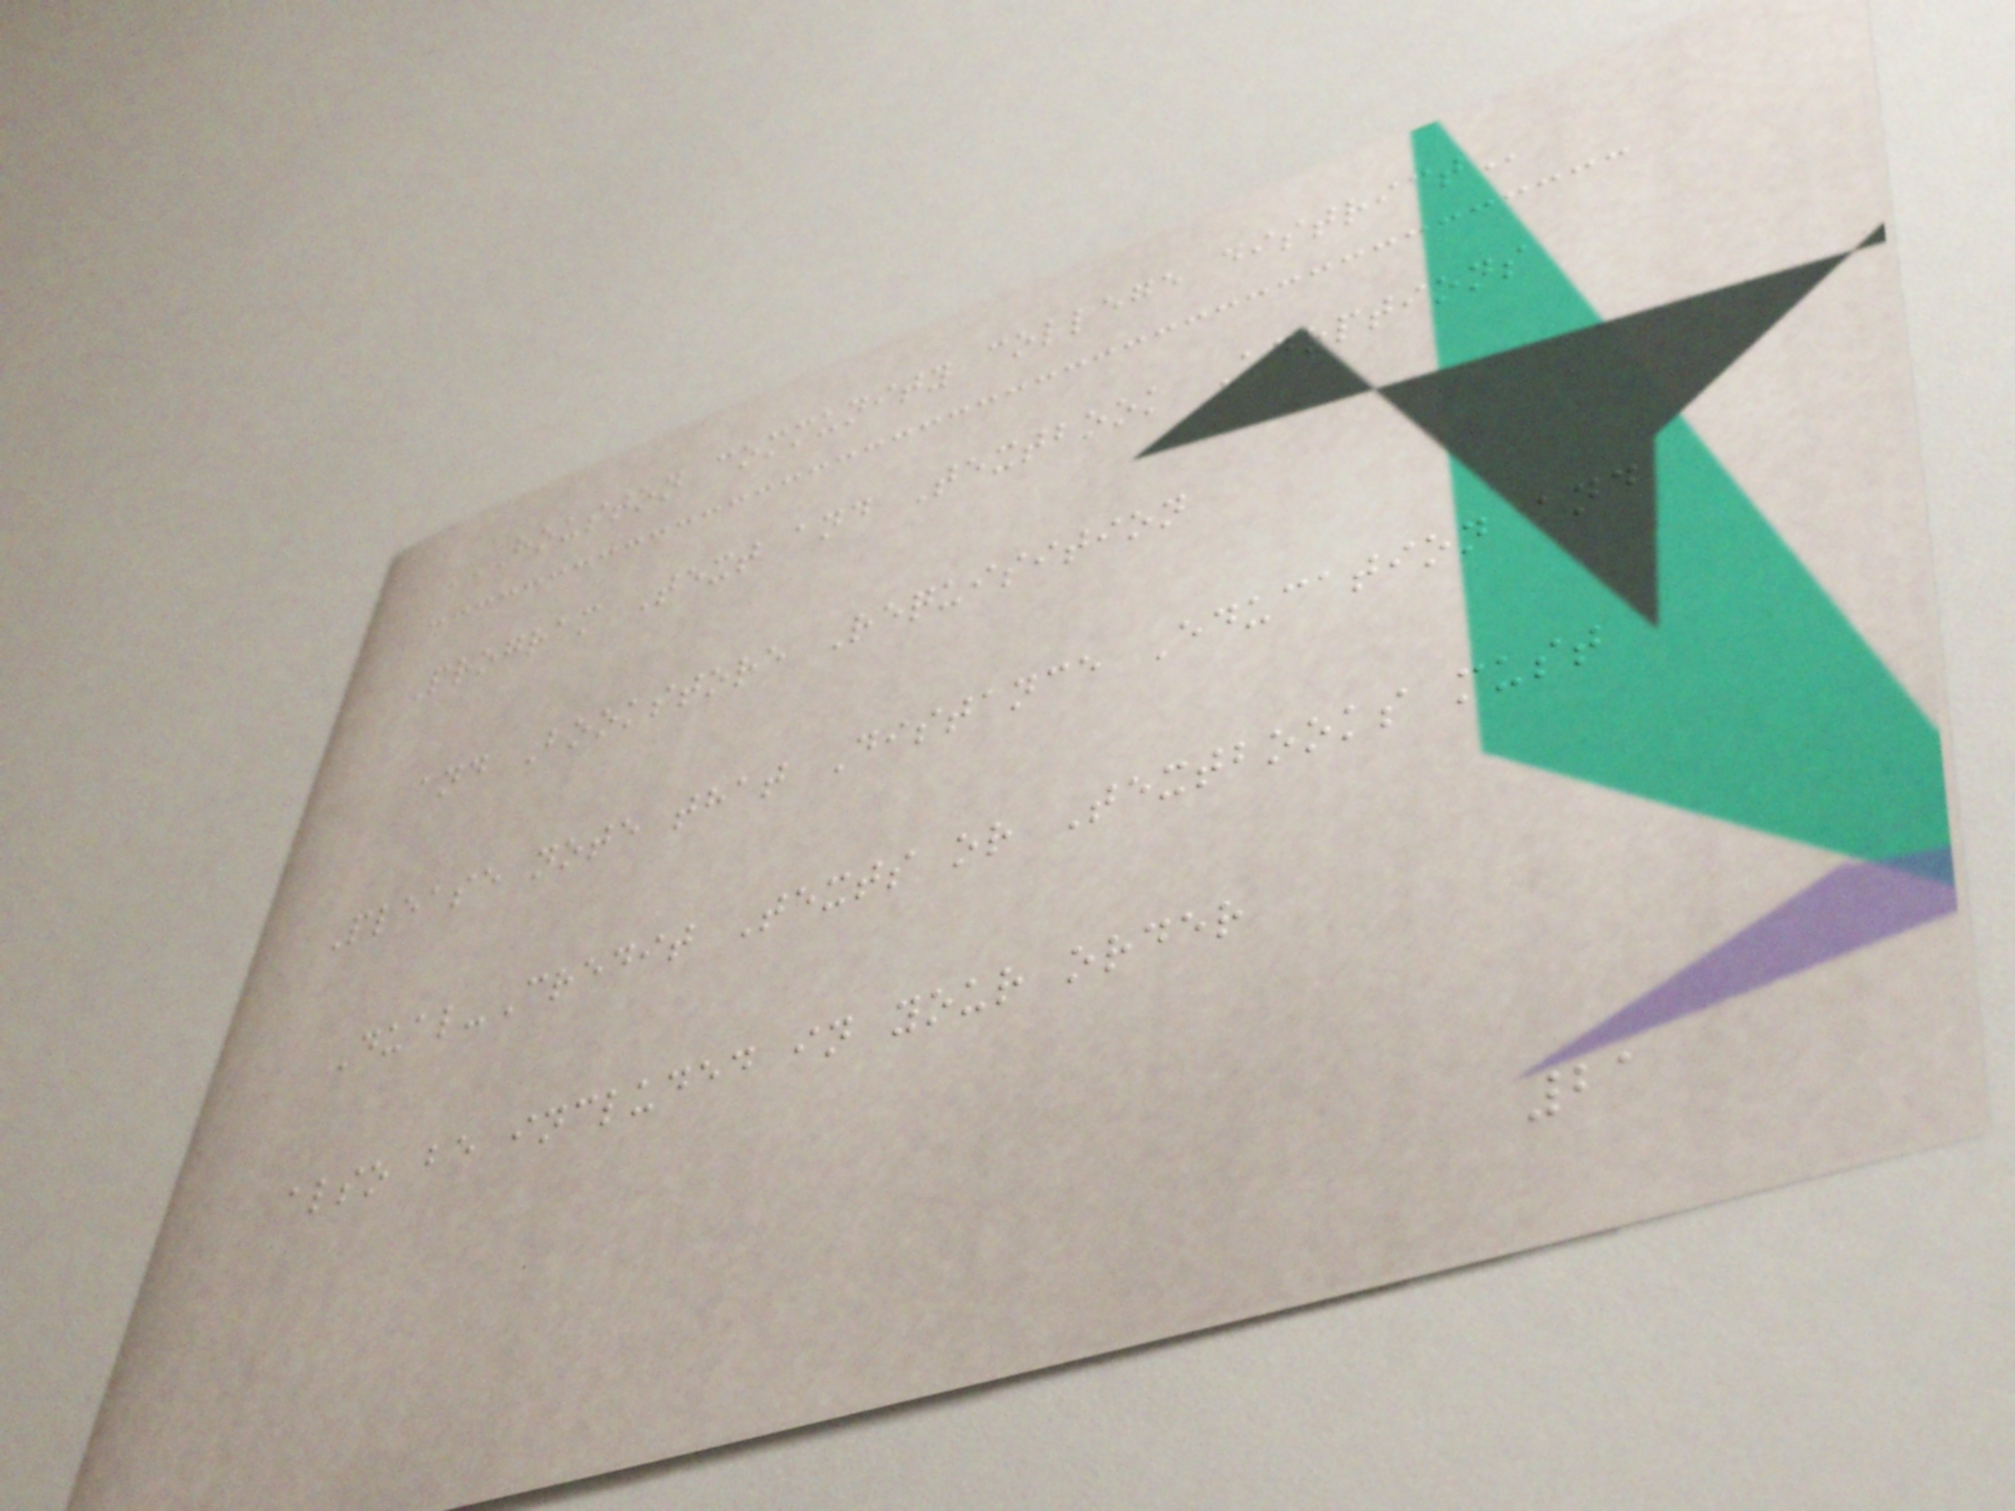HOUSTON COMMUNITY COLLEGE DISTRICT
Program Text and Textbook Adoptions
and Bookstore Requisition
Please note that Distance Education and
Dual-Credit Texts or Textbooks must
also be included in your order
21
